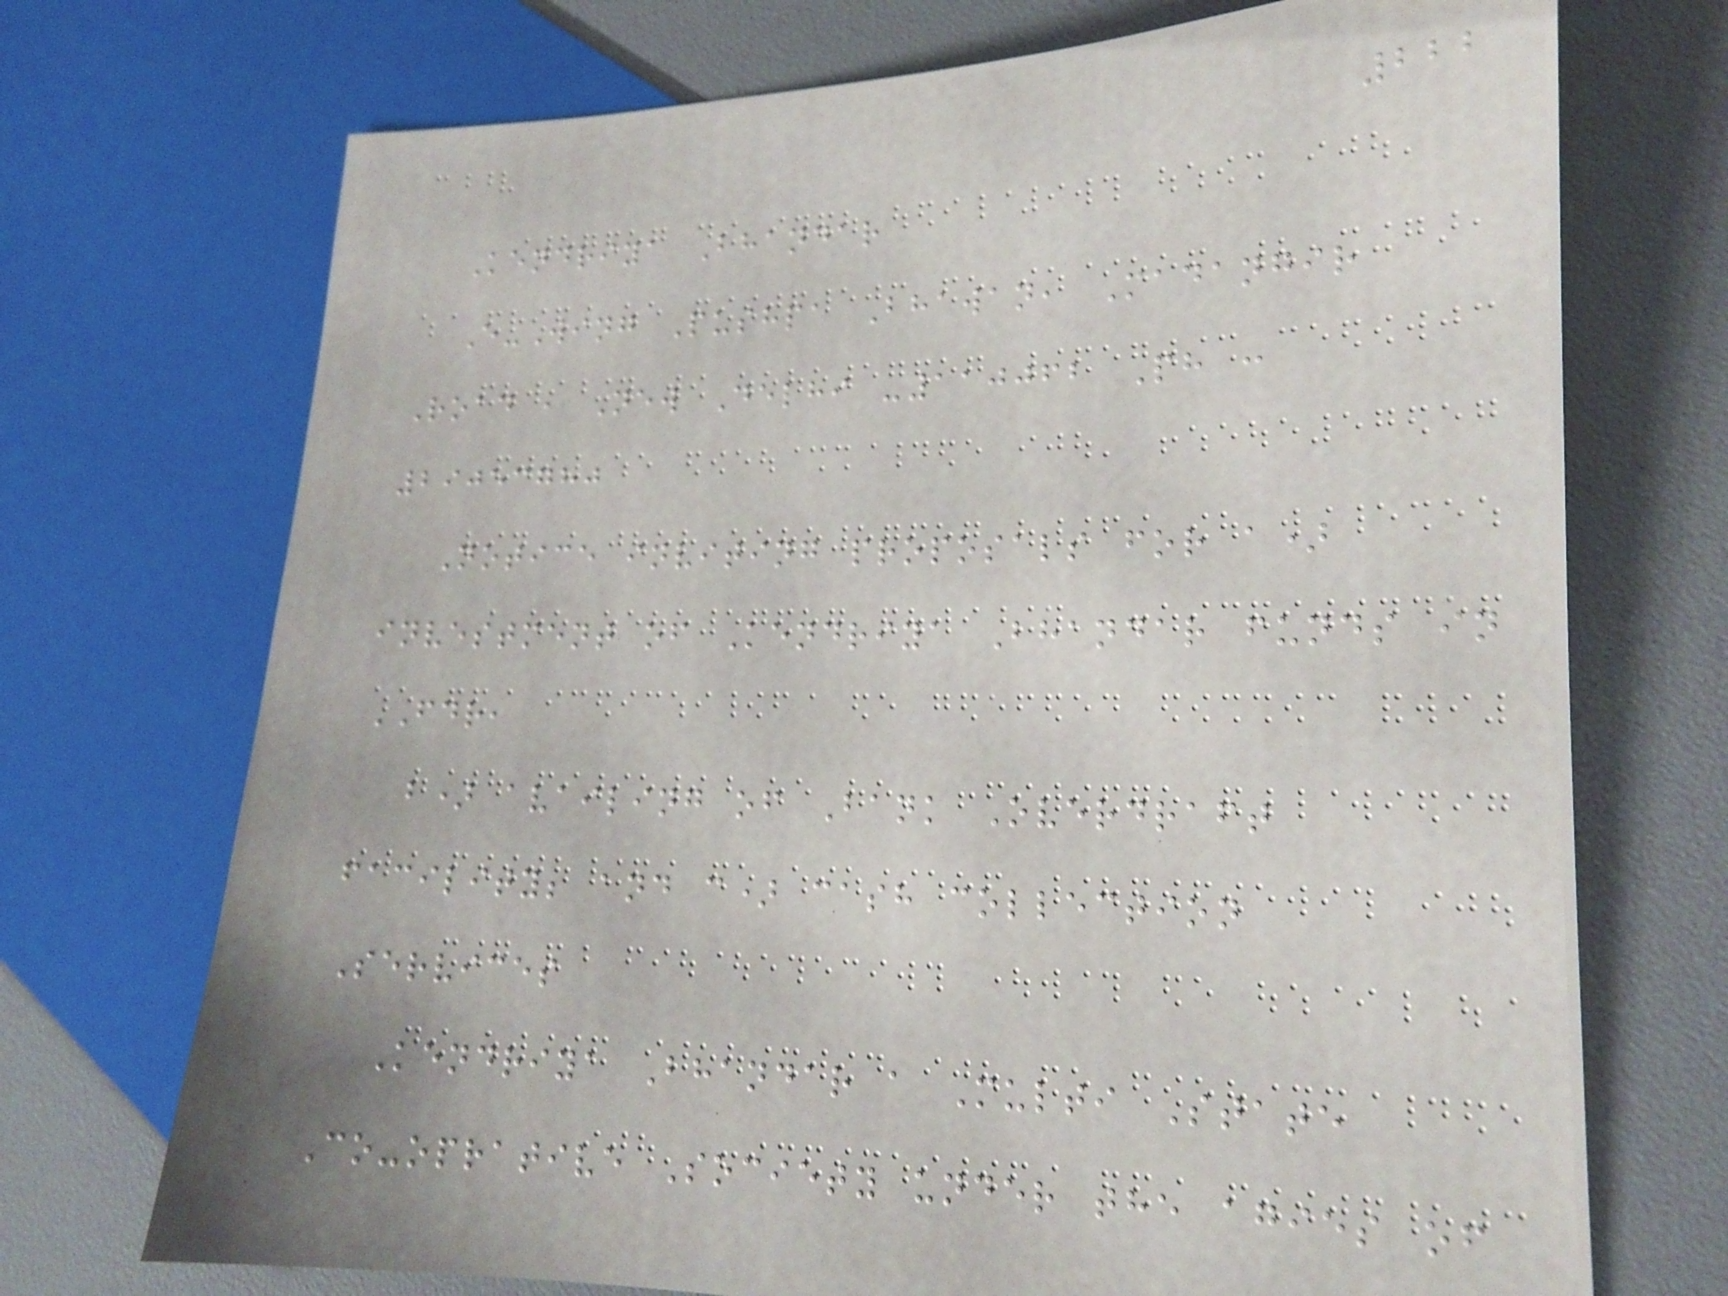222
Kendriya Bhandar
E-Wing Pushpa Bhawan, Madangir
Road , New Delhi -110062 Ph :
29053780
Notice inviting proposals for a)
investment of Kendriya Bhandar funds in
FDR,
b) availing of Bank Overdraft
facility; and c) cash collection
Services
Kendriya Bhandar a Multi State
Co-oprative Society under the agies of
